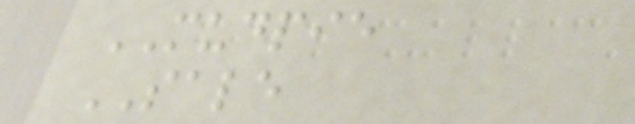MUDPIE
SALE
